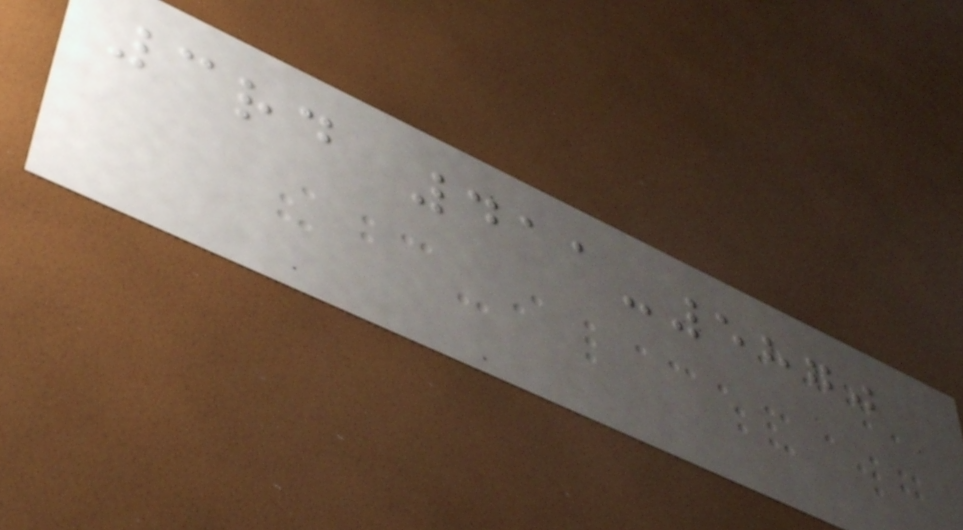3rd 411-5870
